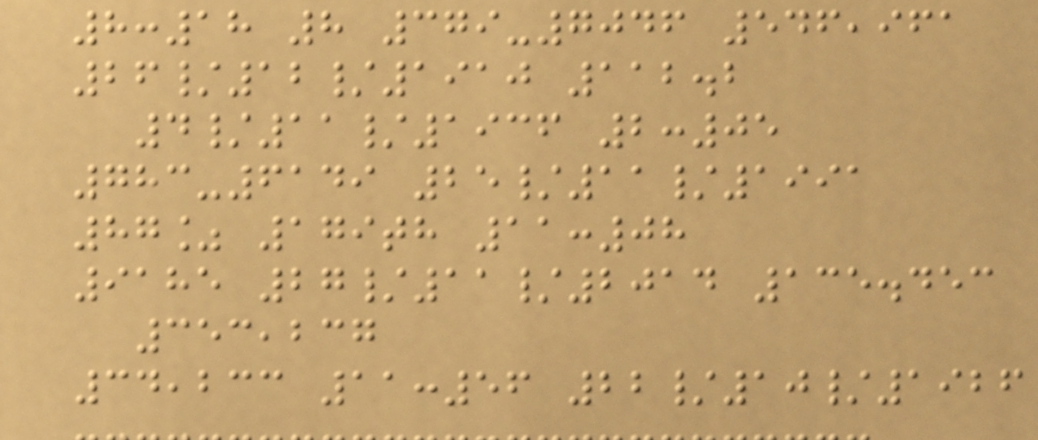8:18 8 379-7046 546,961
26/12/1910 112.2
4/11/1936 2:05
783-6149 25/11/1991
87% 179th 11:08
9185 27/11/2014 135.453
353,237
34,233 11:56 22/10/1926
